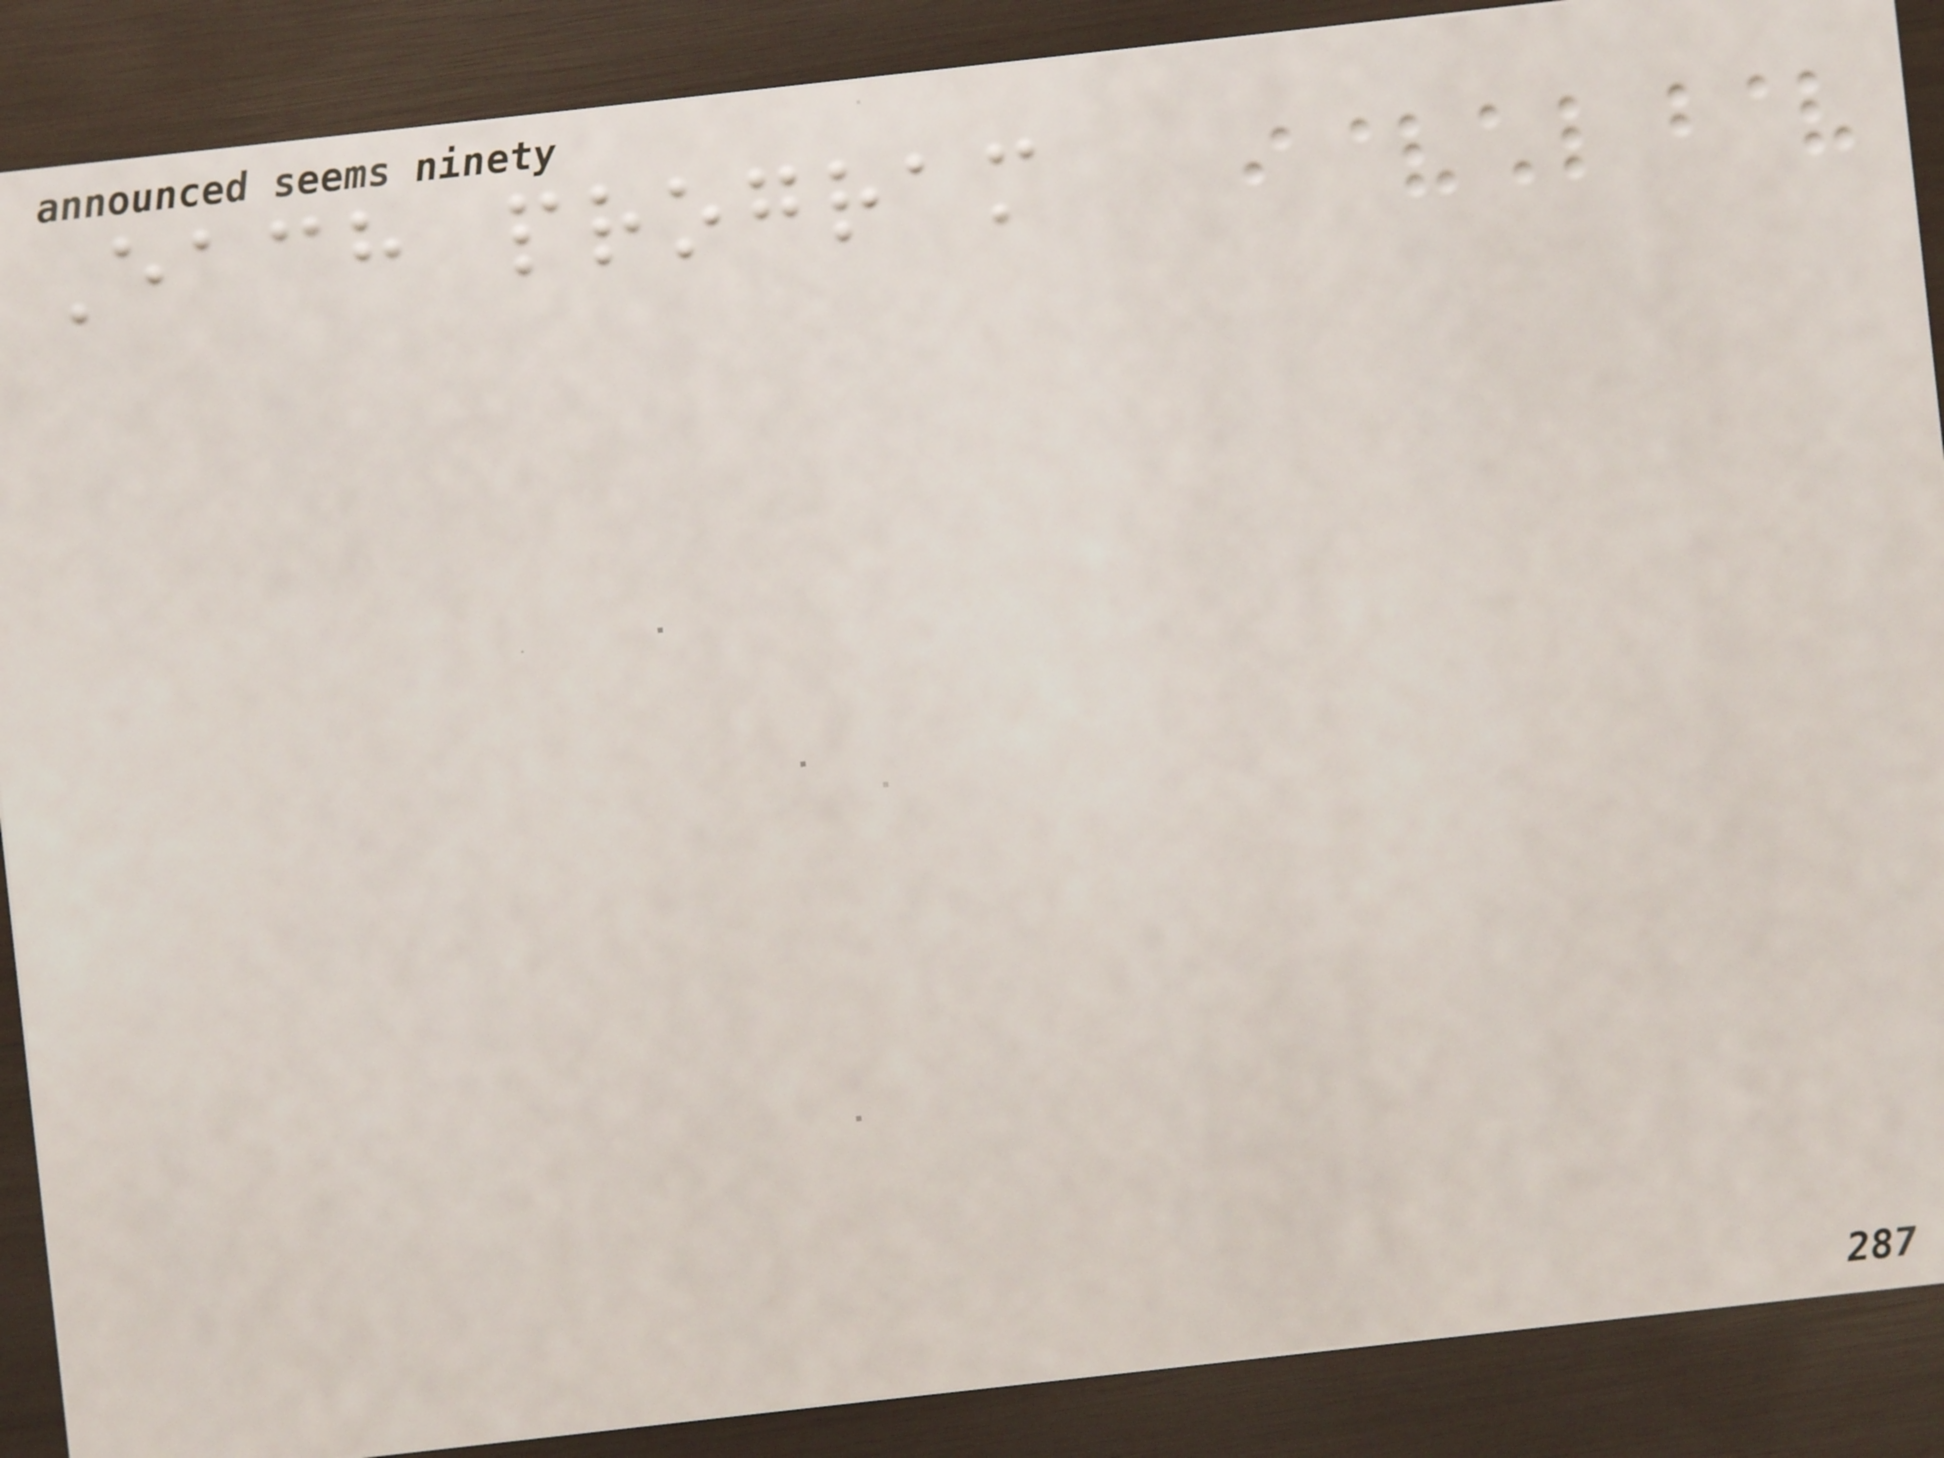Each program
